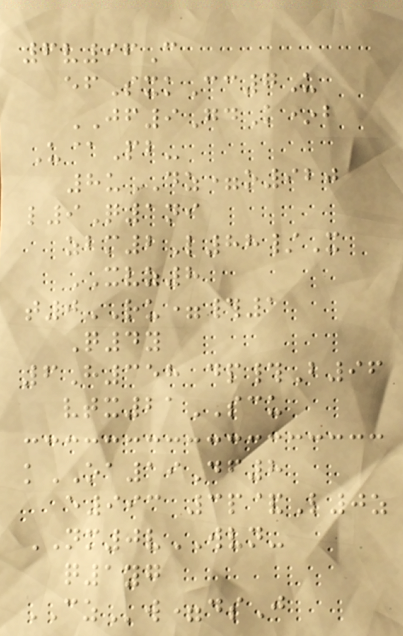6v96C
efSxkCc7U
JF9GdK*b
U@Pb-
8uDZ=o920
l9Q1ni
zbm2L88/X
XVZ8
t0RU=#1
Q4y
6H358 dp#B96
vtx21SCU
kOA19Df8
e993 3p&L0z
NM0vWVN-
q1yg
CZw=dsJ
